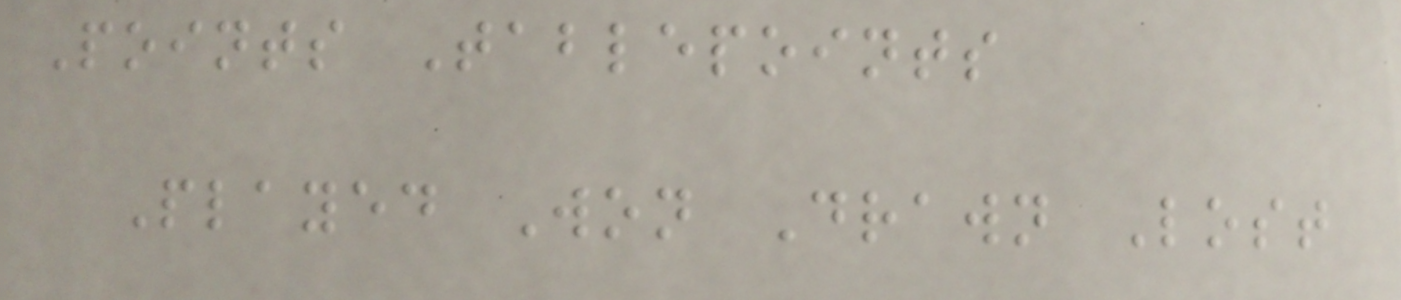Points Tablepoints
Played Won Drawn Lost
